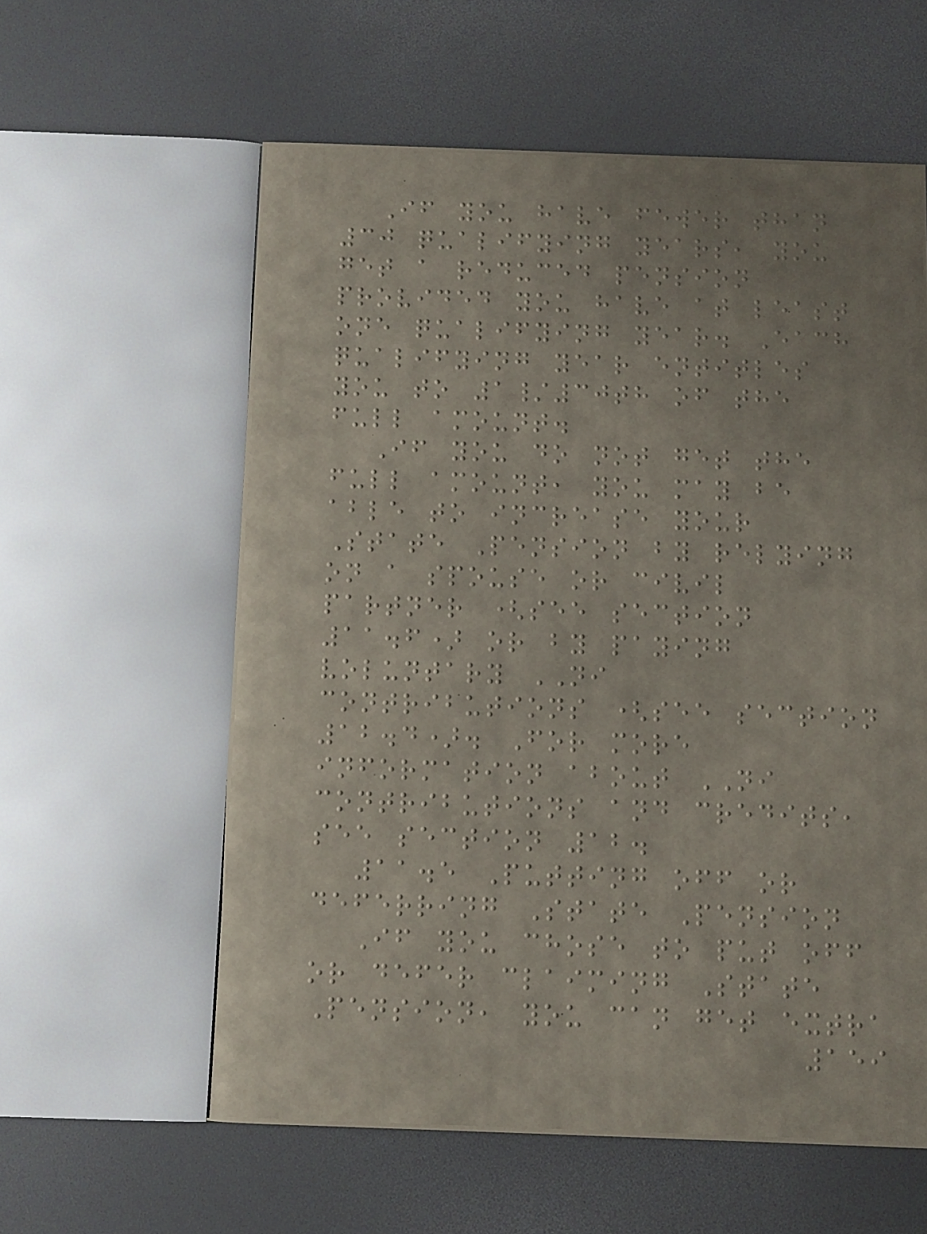If you have fewer than
30 qualifying years, you
get a reduced pension
provided you have at least
one qualifying year. Each
qualifying year entitles
you to 1/30th of the
full amount.
If you do not get the
full amount, you may be
able to increase your
State Pension by relying
on a spouse or civil
partner (see section
11.6) or by paying
voluntary NI
contributions (see section
12.4). For more
information about NI
contributions and credits,
see section 12.
11.5 Putting off or
deferring State Pension
If you chose to put off
or defer claiming State
Pension, you can get extra
159
